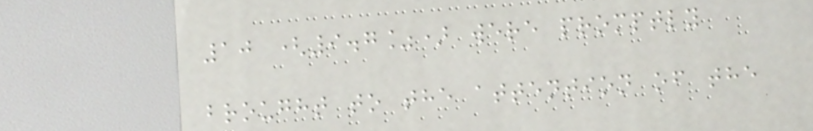10 (9.7%) were promptly
brought to the attention of the
